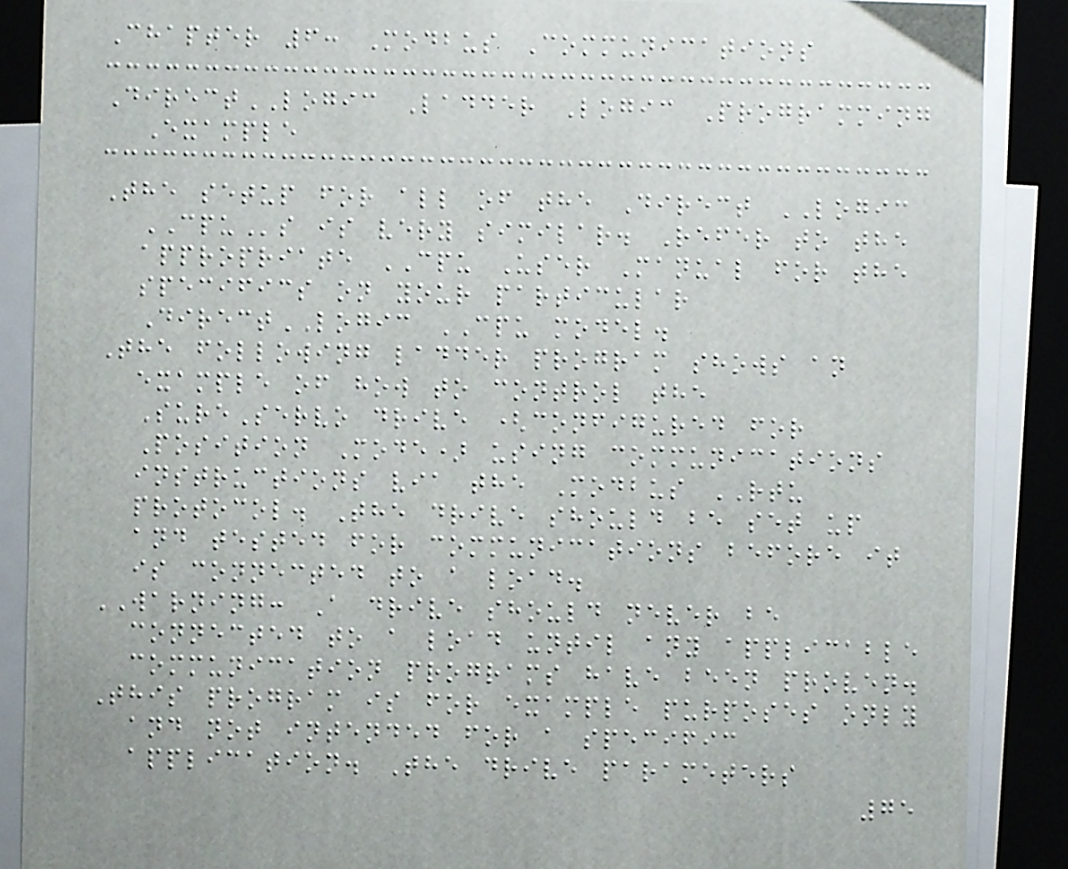Chapter 6: Modbus Communications
DirectLOGIC Ladder Logic Programming
Example
The setup for all of the Direct LOGIC
CPUs is very similar. Refer to the
appropriate CPU User Manual for the
specifics on your particular
DirectLOGIC CPU model.
The following ladder program shows an
example of how to control the
SureServo drive (configured for
Position Mode) using communications
instructions via the Modbus RTU
protocol. The drive should be set up
and tested for communications before it
is connected to a load.
WARNING: A drive should never be
connected to a load until any applicable
communication programs have been proven.
This program is for example purposes only
and not intended for a specific
application. The drive parameters
75
